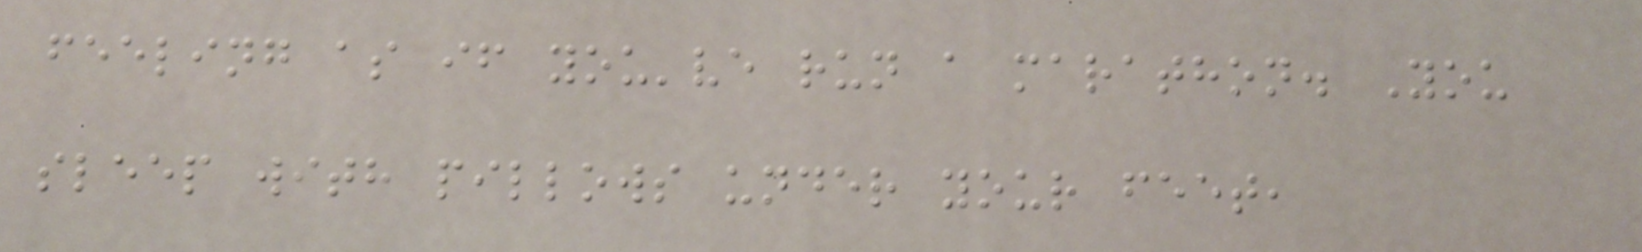feeling as if you've run a marathon. You
sleep with pillows under your feet,
